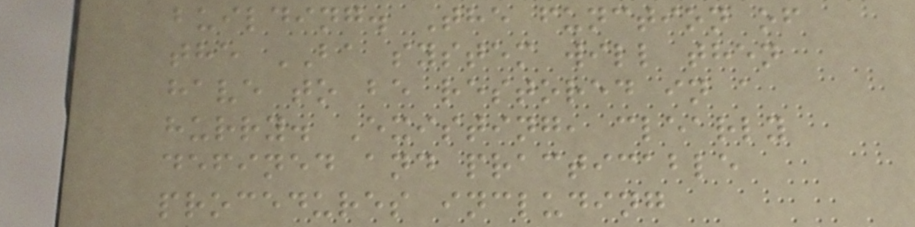building. The function of
the BA system will then
have to be restored in a
hurry. Existing, clearly
defined and practicable
procedures including
